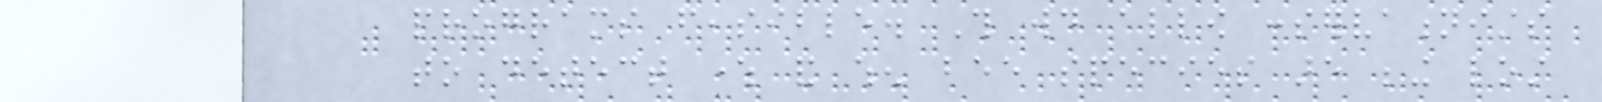programs feasible. This would allow conservationists
to detect where and when bee species are being lost
